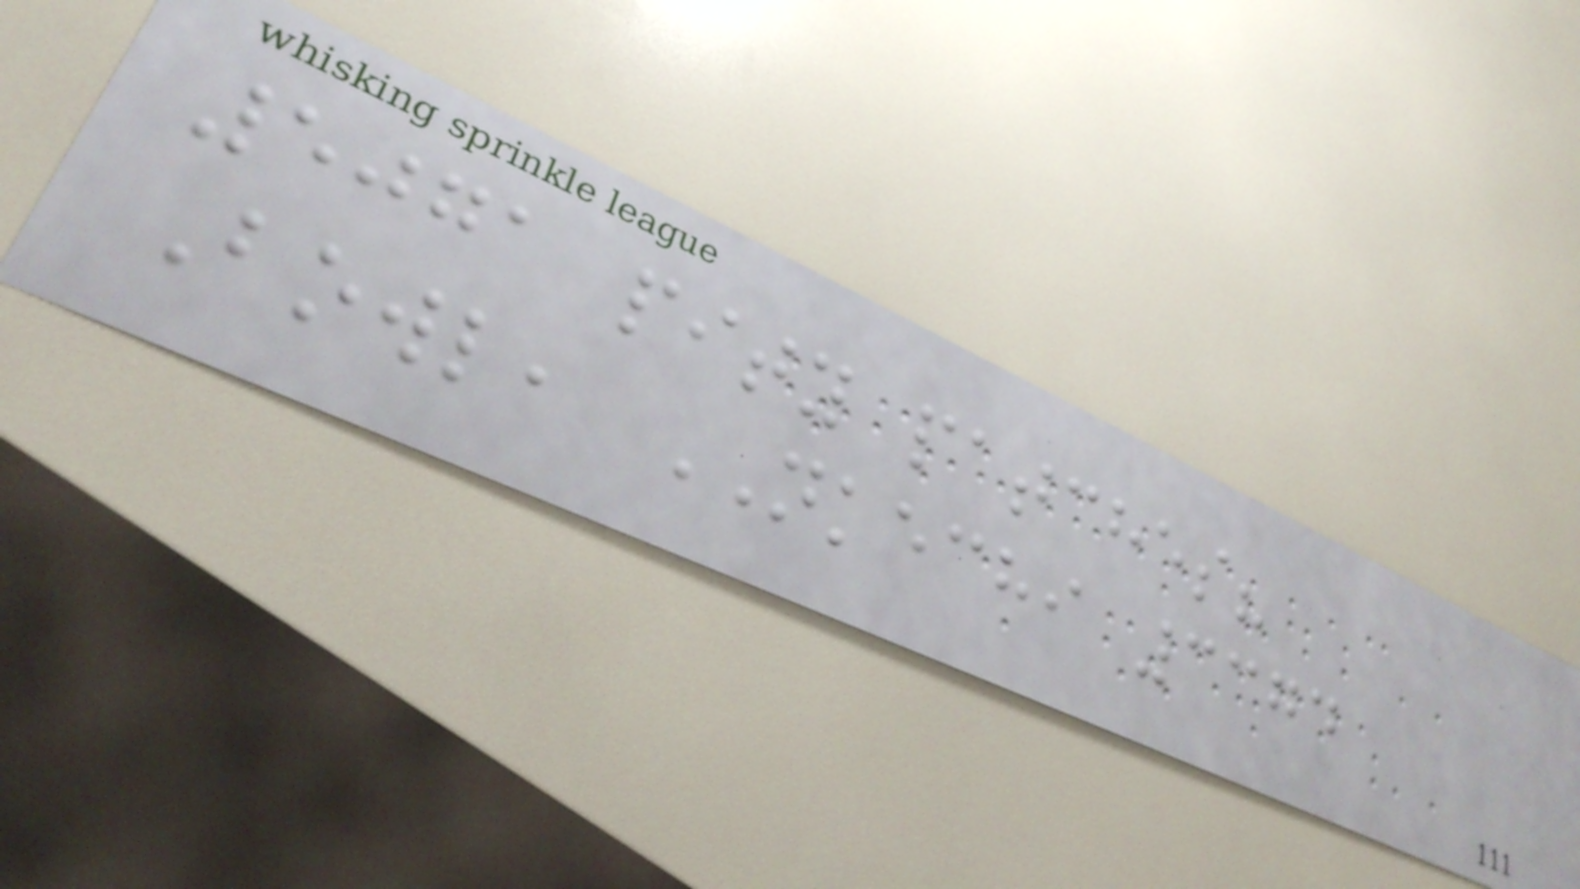5071 pity patches?
Bowl, NKECHI 3374
